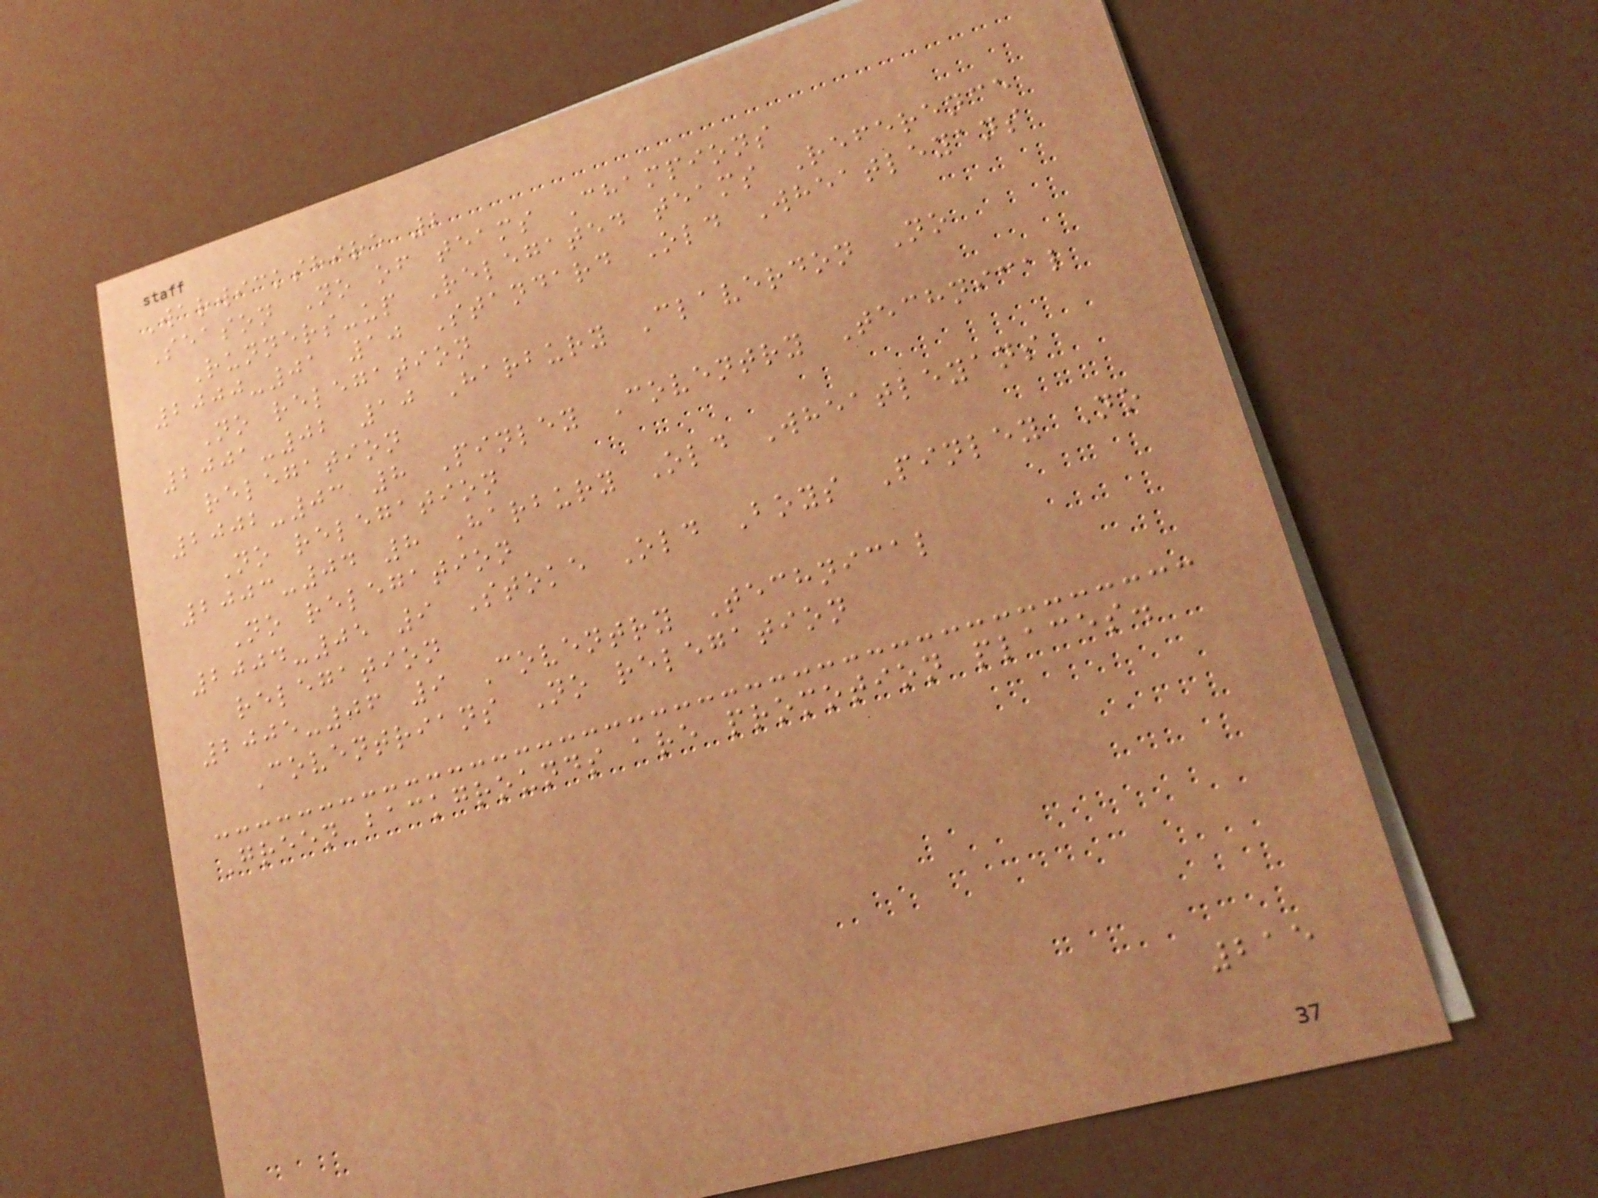Warwickshire 2
Season No of teams Champions
Runners-up Relegated teams Reference
2000-01 10 Standard Old Wheatleyans
No relegation
2001-02 10 Harbury Claverdon No
relegation
2002-03 8 Pinley Coventry Technical
No relegation
2003-04 8 Harbury Old Wheatleyans
No relegation
2004-05 9 Stoke Old Boys Pinley No
relegation
2005-06 9 Coventry Technical
Coventrians No relegation
Green backgrounds are promotion places.
215
